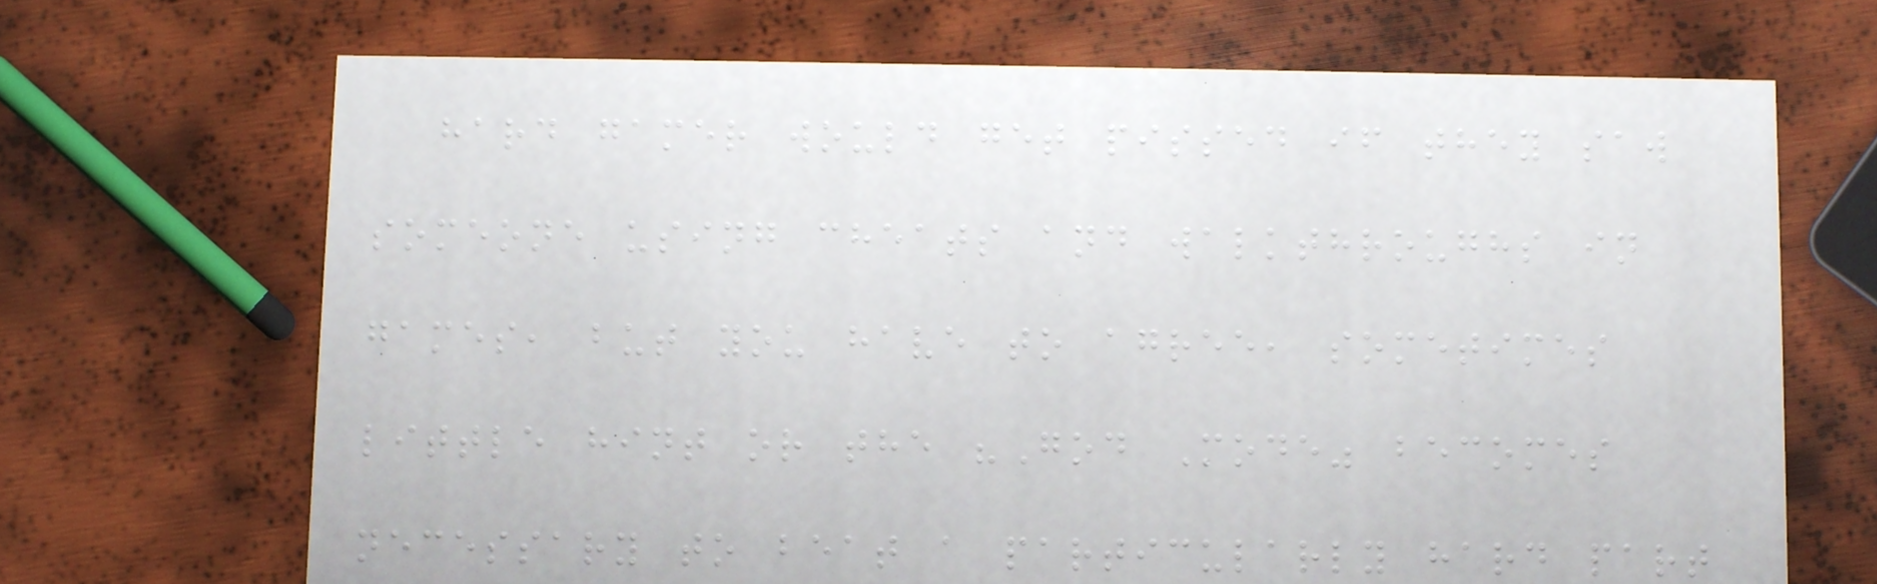hard gamer would get pissed if they saw
someone using cheats and walkthroughs in
games, but you have to agree, sometimes
little hint or the "God Mode" becomes
necessary to beat a particularly hard part
